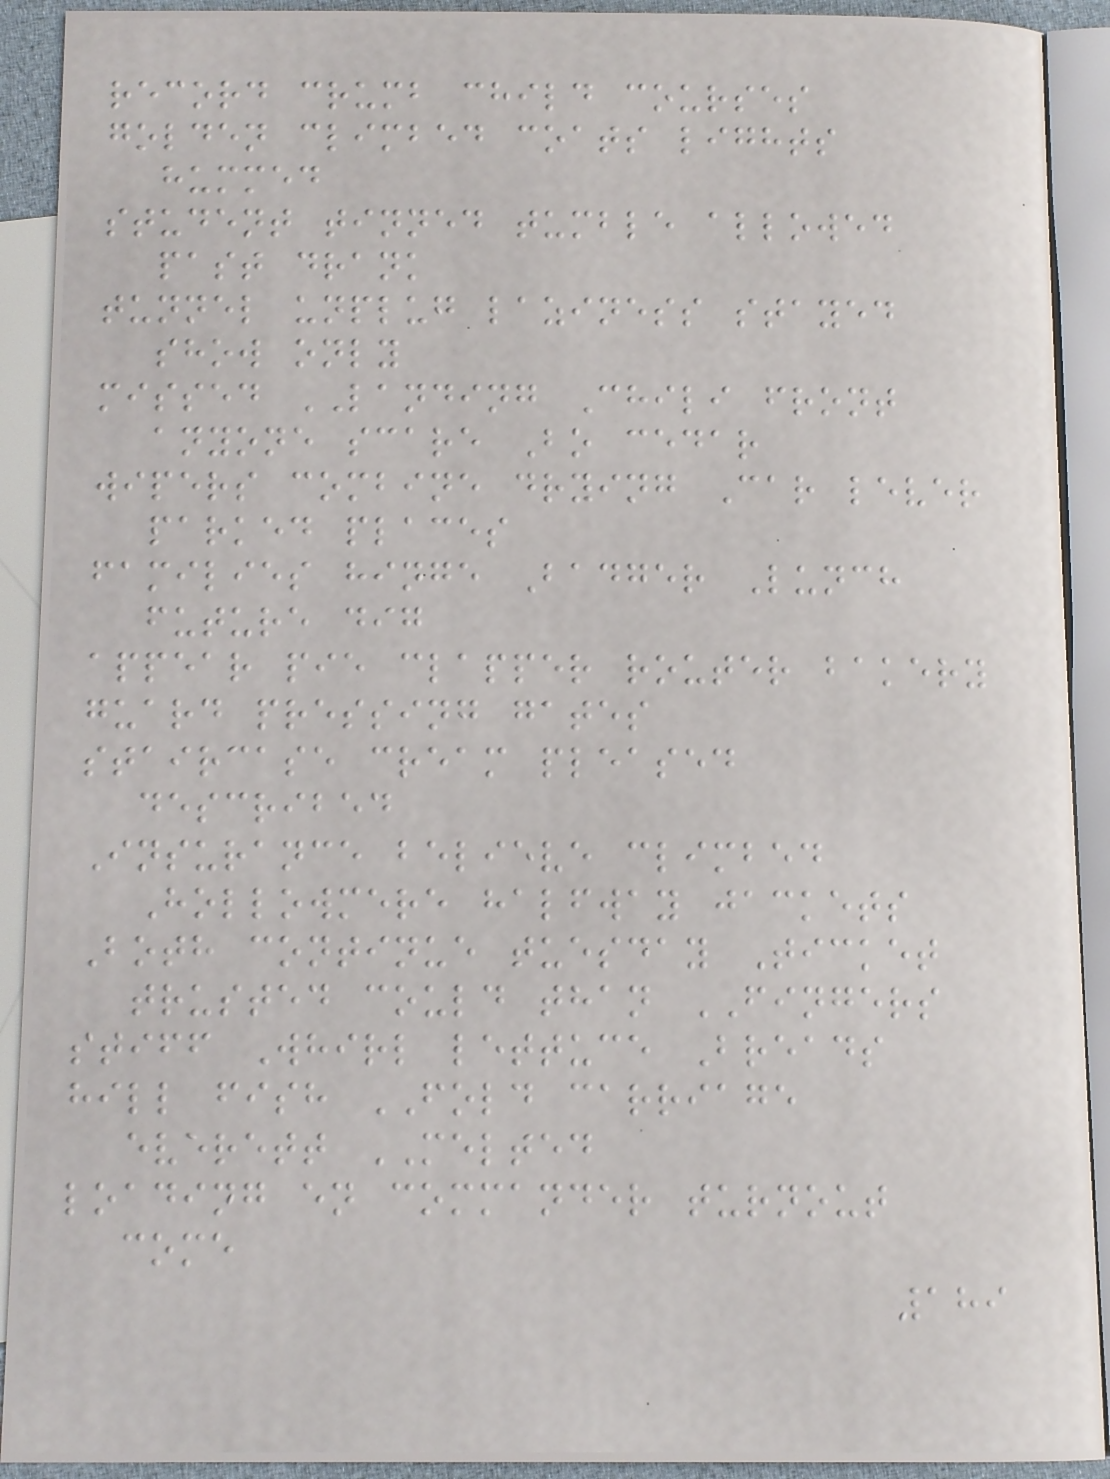record crumb child courses
golden climbed coats lights
hummed
student tinned tumble allowed
past drank
tunnel unplug laziness stayed
show only
missed LANDING Chili front
anyone scare Bo cedar
wipers combine drying Car lever
parked places
families hinge Badger Lunch
future dig
appear pie clapper router bakery
guard pressing gates
staircase cream pleased
described
Insurance believe climbed
Hollowmere halfway jackets
Both continue tuesday Ticket
trusted could than FINGERS
stiff Whirl lettuce Breads
hill fish FOLD carriage
everett MELTED
loading en commander turnout
come
189
